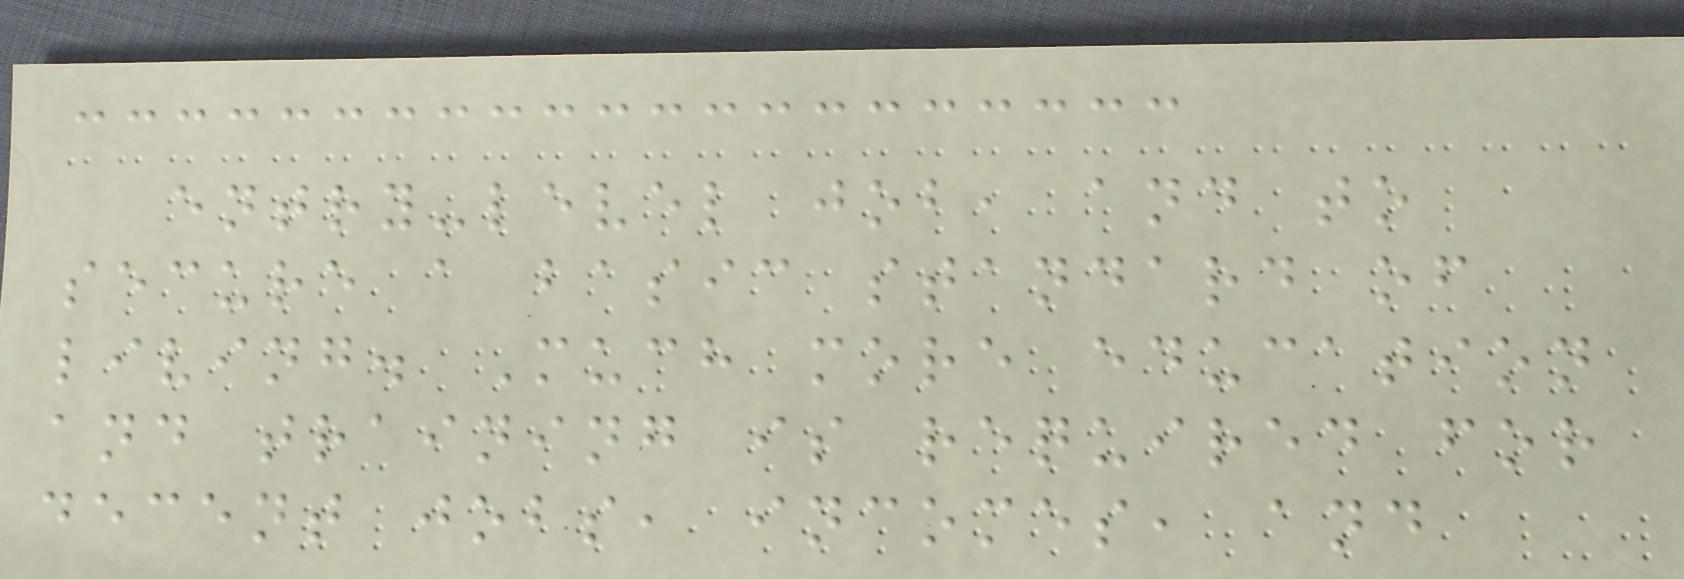entry-level job, and to
secure a basic standard of
living. Much more education
and training is required for
decent jobs, incomes, and
